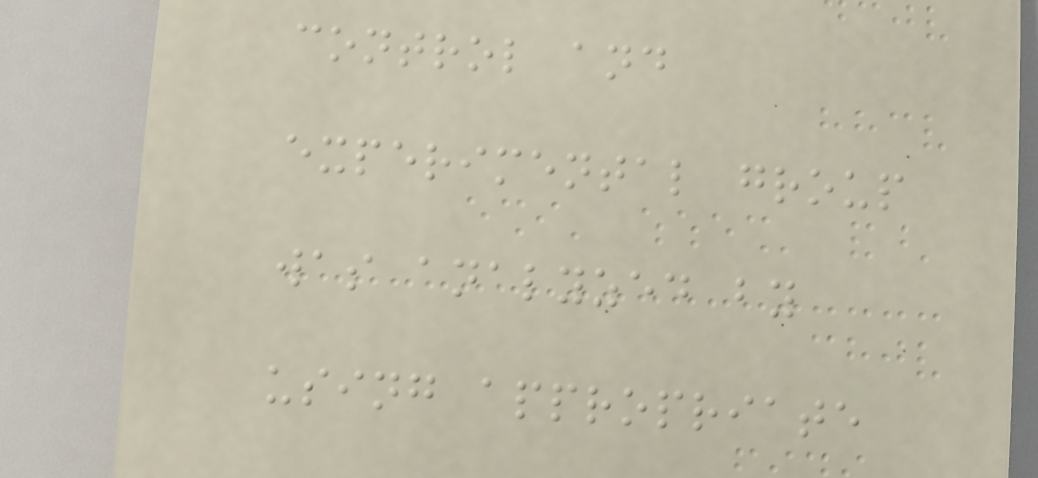control and
experimental group
was analyzed by
using appropriate
